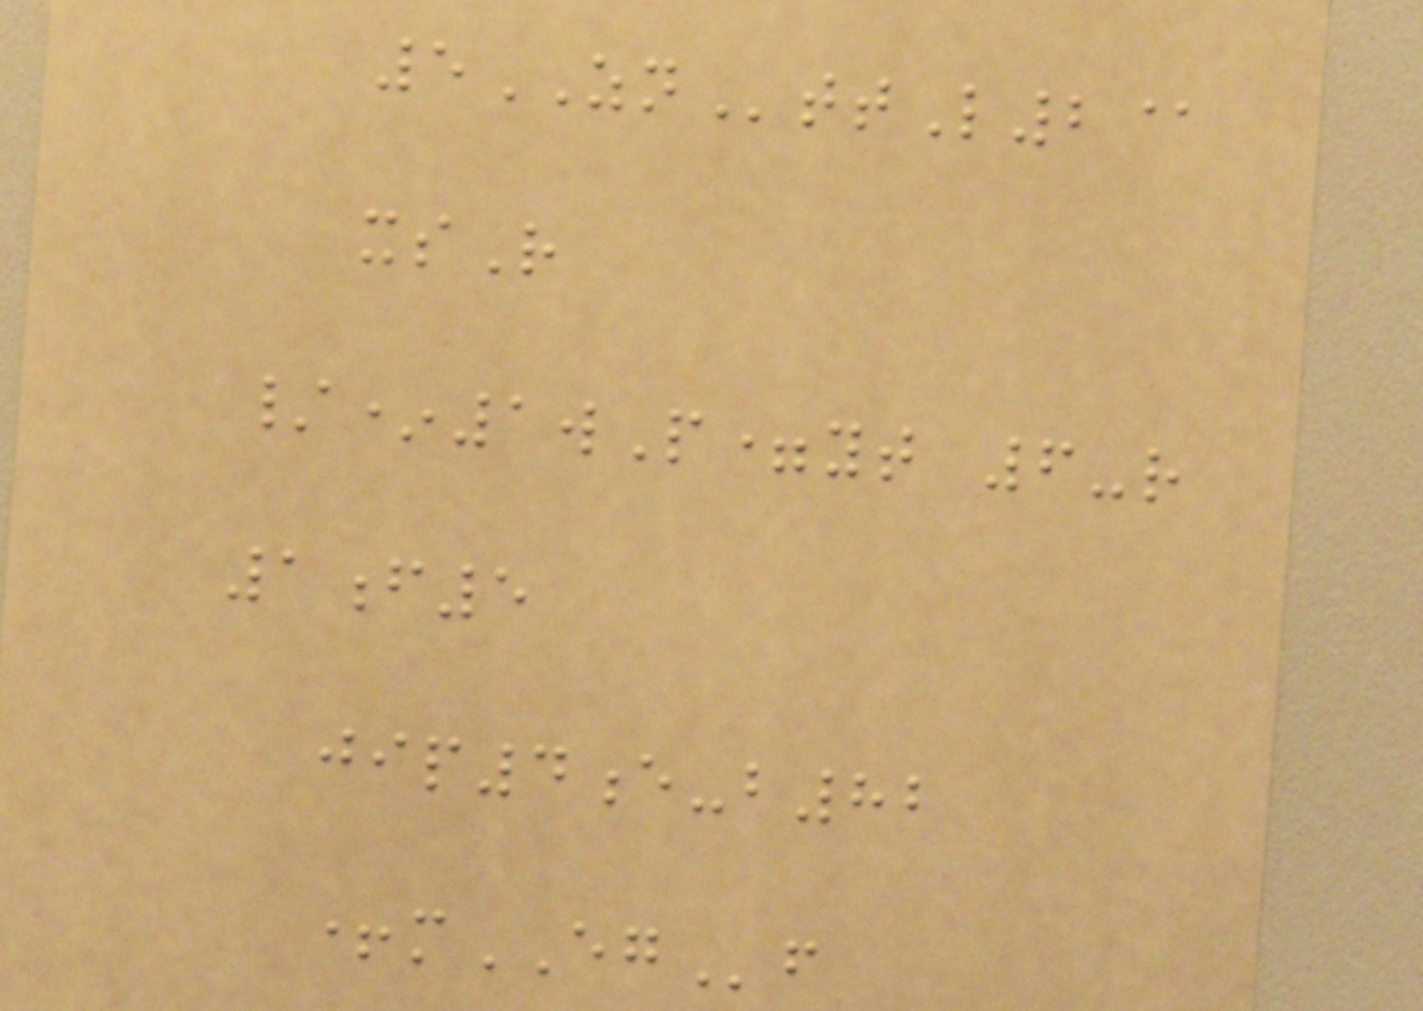5ZNttL2@
xsR
/*1wP=yt 6-r
1f5
jip4e-b82
+mEGf
